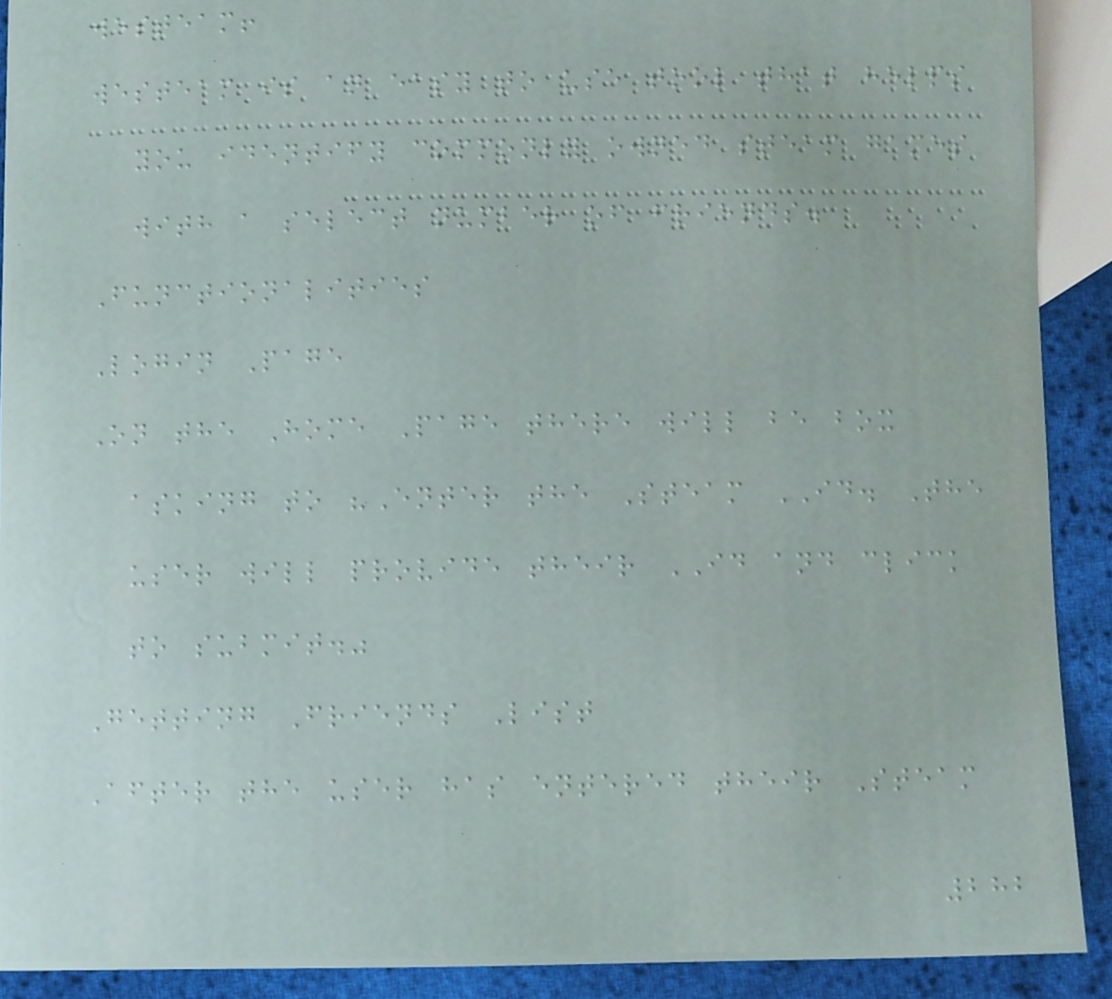westeam!
westeam is an easy to use tool that helps
you identify commonly owned steam games
with a select number of friends.
Functionalities
Login Page
On the Home Page there will be box
asking to "Enter the Steam ID. The
user will provide their ID and click
to submit."
Getting Friends List
After the user has entered their Steam
282
